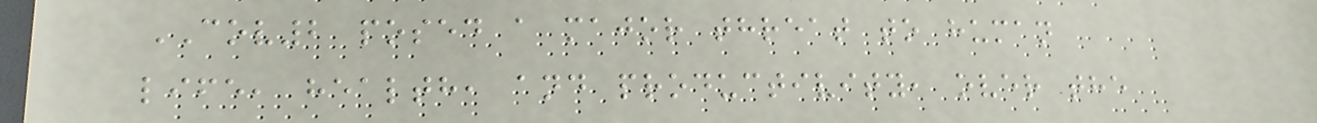COV2 posed a major threat to human
life, health, and productivity, over the
